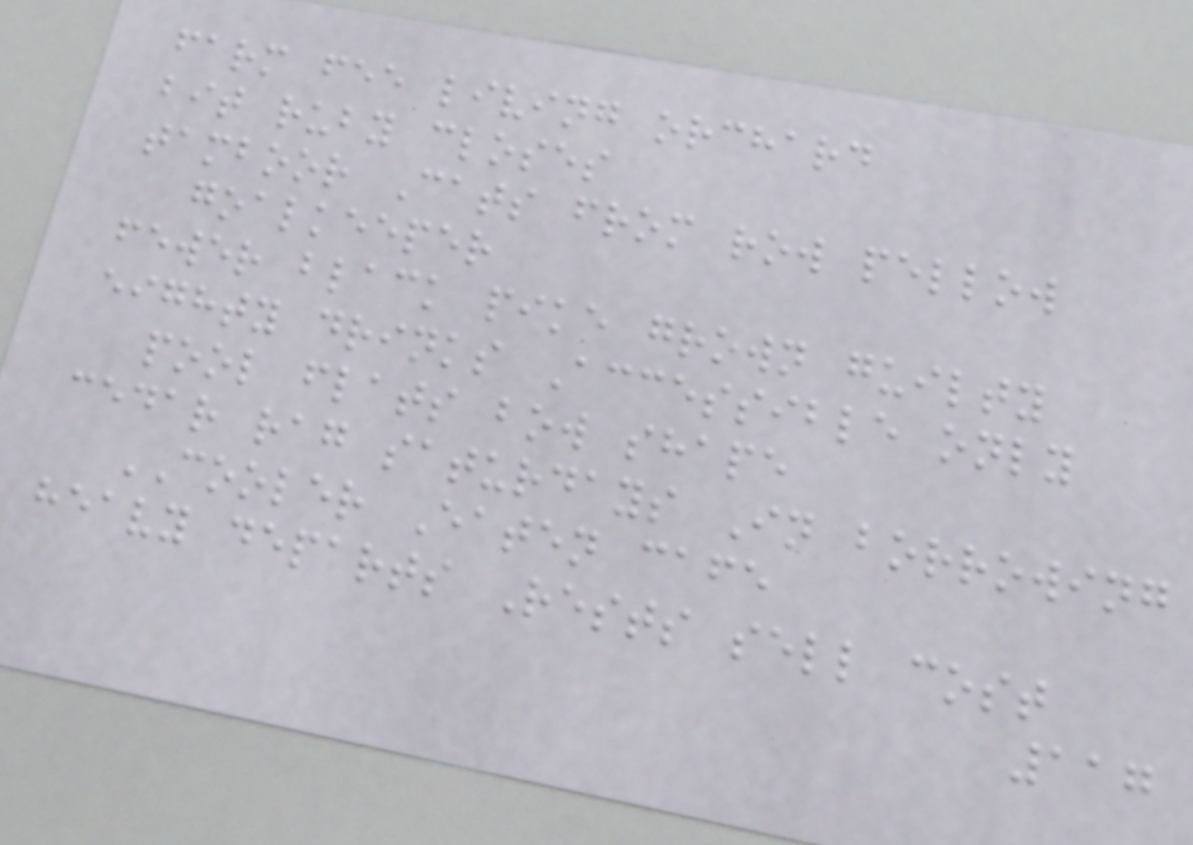farm fee living orchard
bit ruby closes
tamboor Cats from row pellow
goalkeeper
fewer black pike grown guilty
eighty drinks Accessible only
pool flats bow shape
cedar rag saturdays In borrowing
COOLER Eaten cafe
heavy departs Rests sell cost
117
